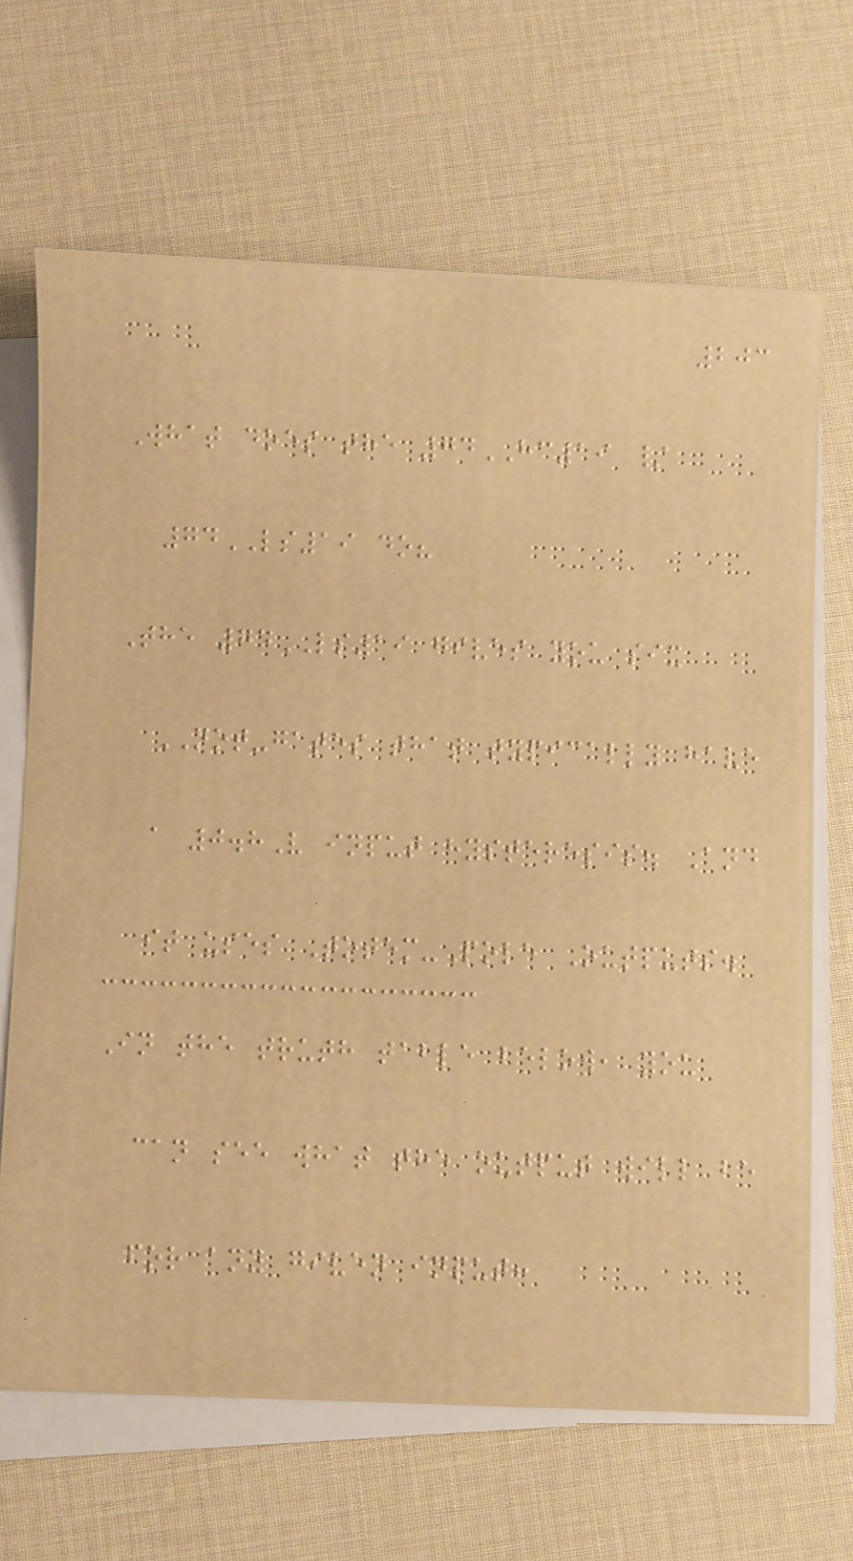203
What does the 74HC19 /
74LS19 do?
The 74LS19 gives you six
NOT-gates that typically have
a 0.8V input hysteresis. And
it uses Totem-Pole Outputs.
In the truth table below, you
can see what the output will be
for any given input:
